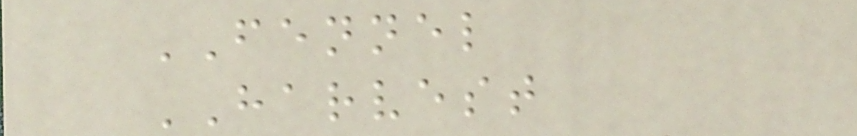FENNEL
HARVEST
